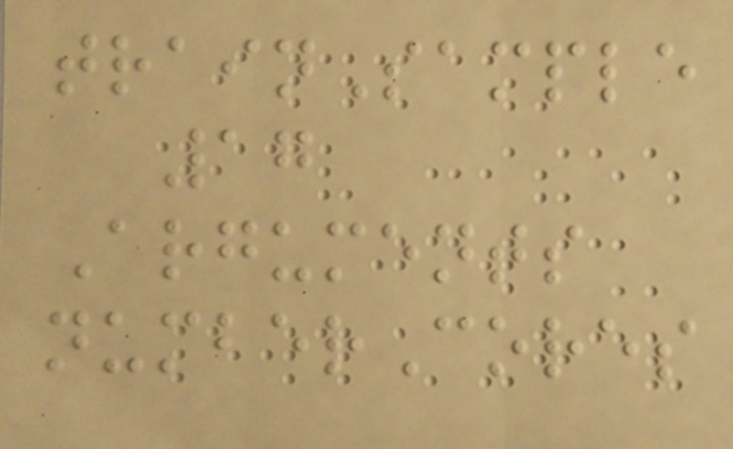trainSample
17
Arguments
numberCores
